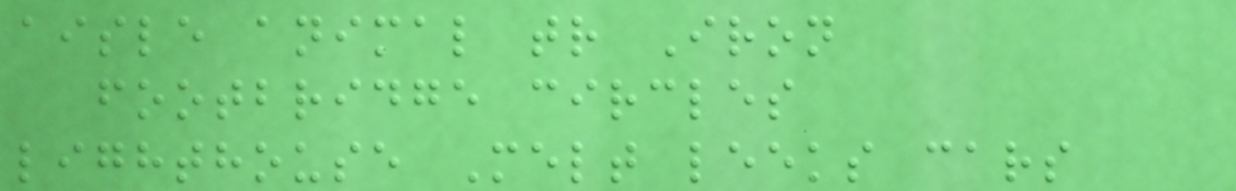aisle animal tr Iron
footbridge circles
lighthouse Melt leeks cars
